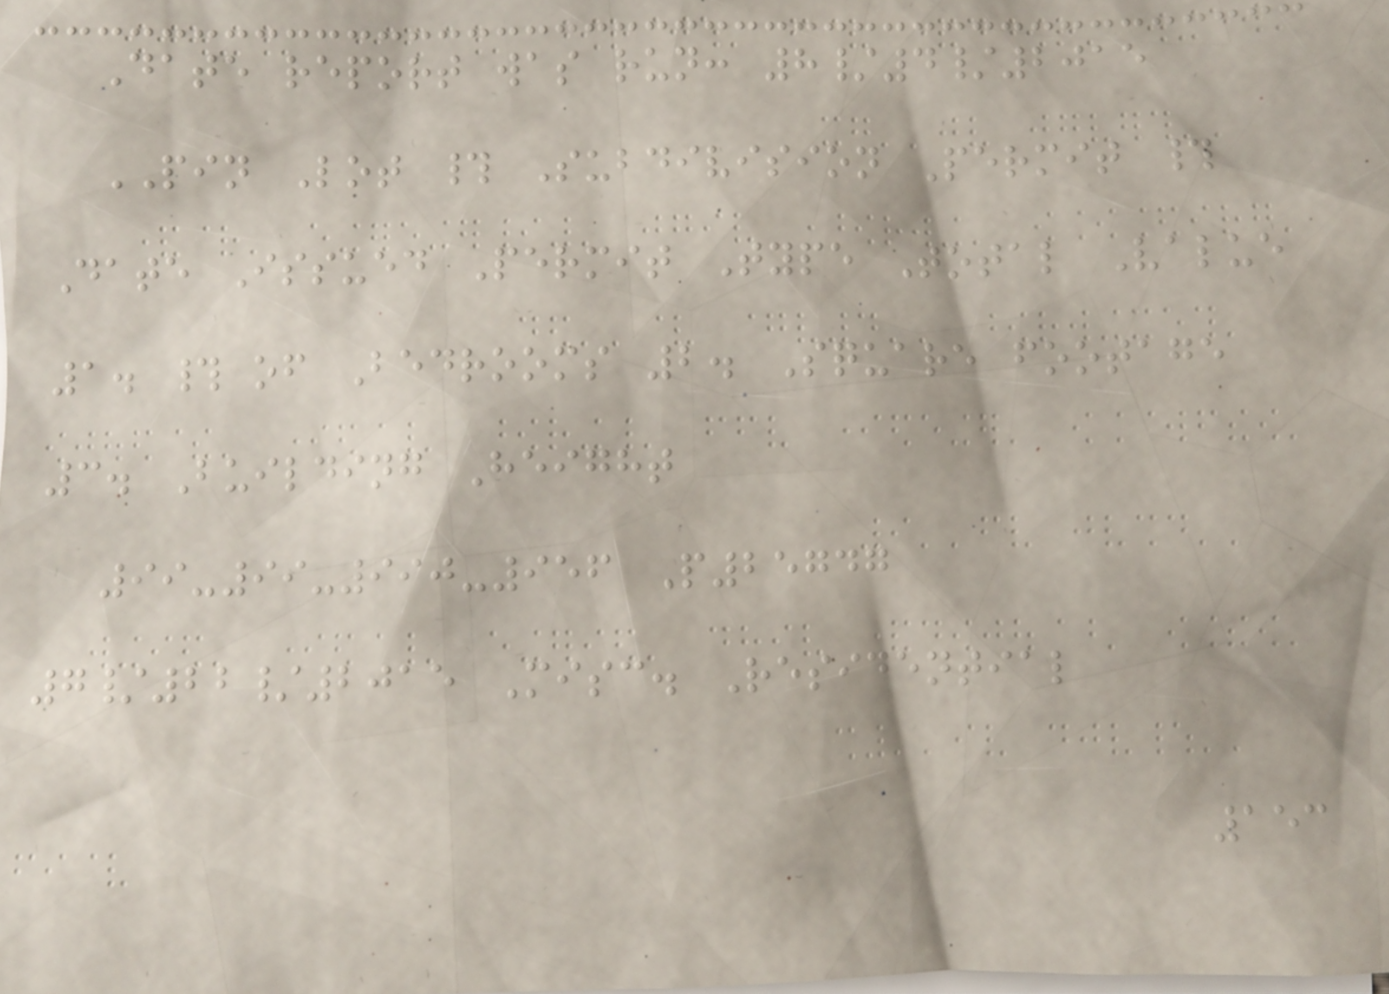Date report was run: 8/4/2015
PIN Lot # Subdivision Permit #
Date Issued Permit Type Total Value
1. # of Bedrooms 2. Square footage
3. Building Height
99-99-990-956 P25747
7/22/2015 Misc. Residential
153
